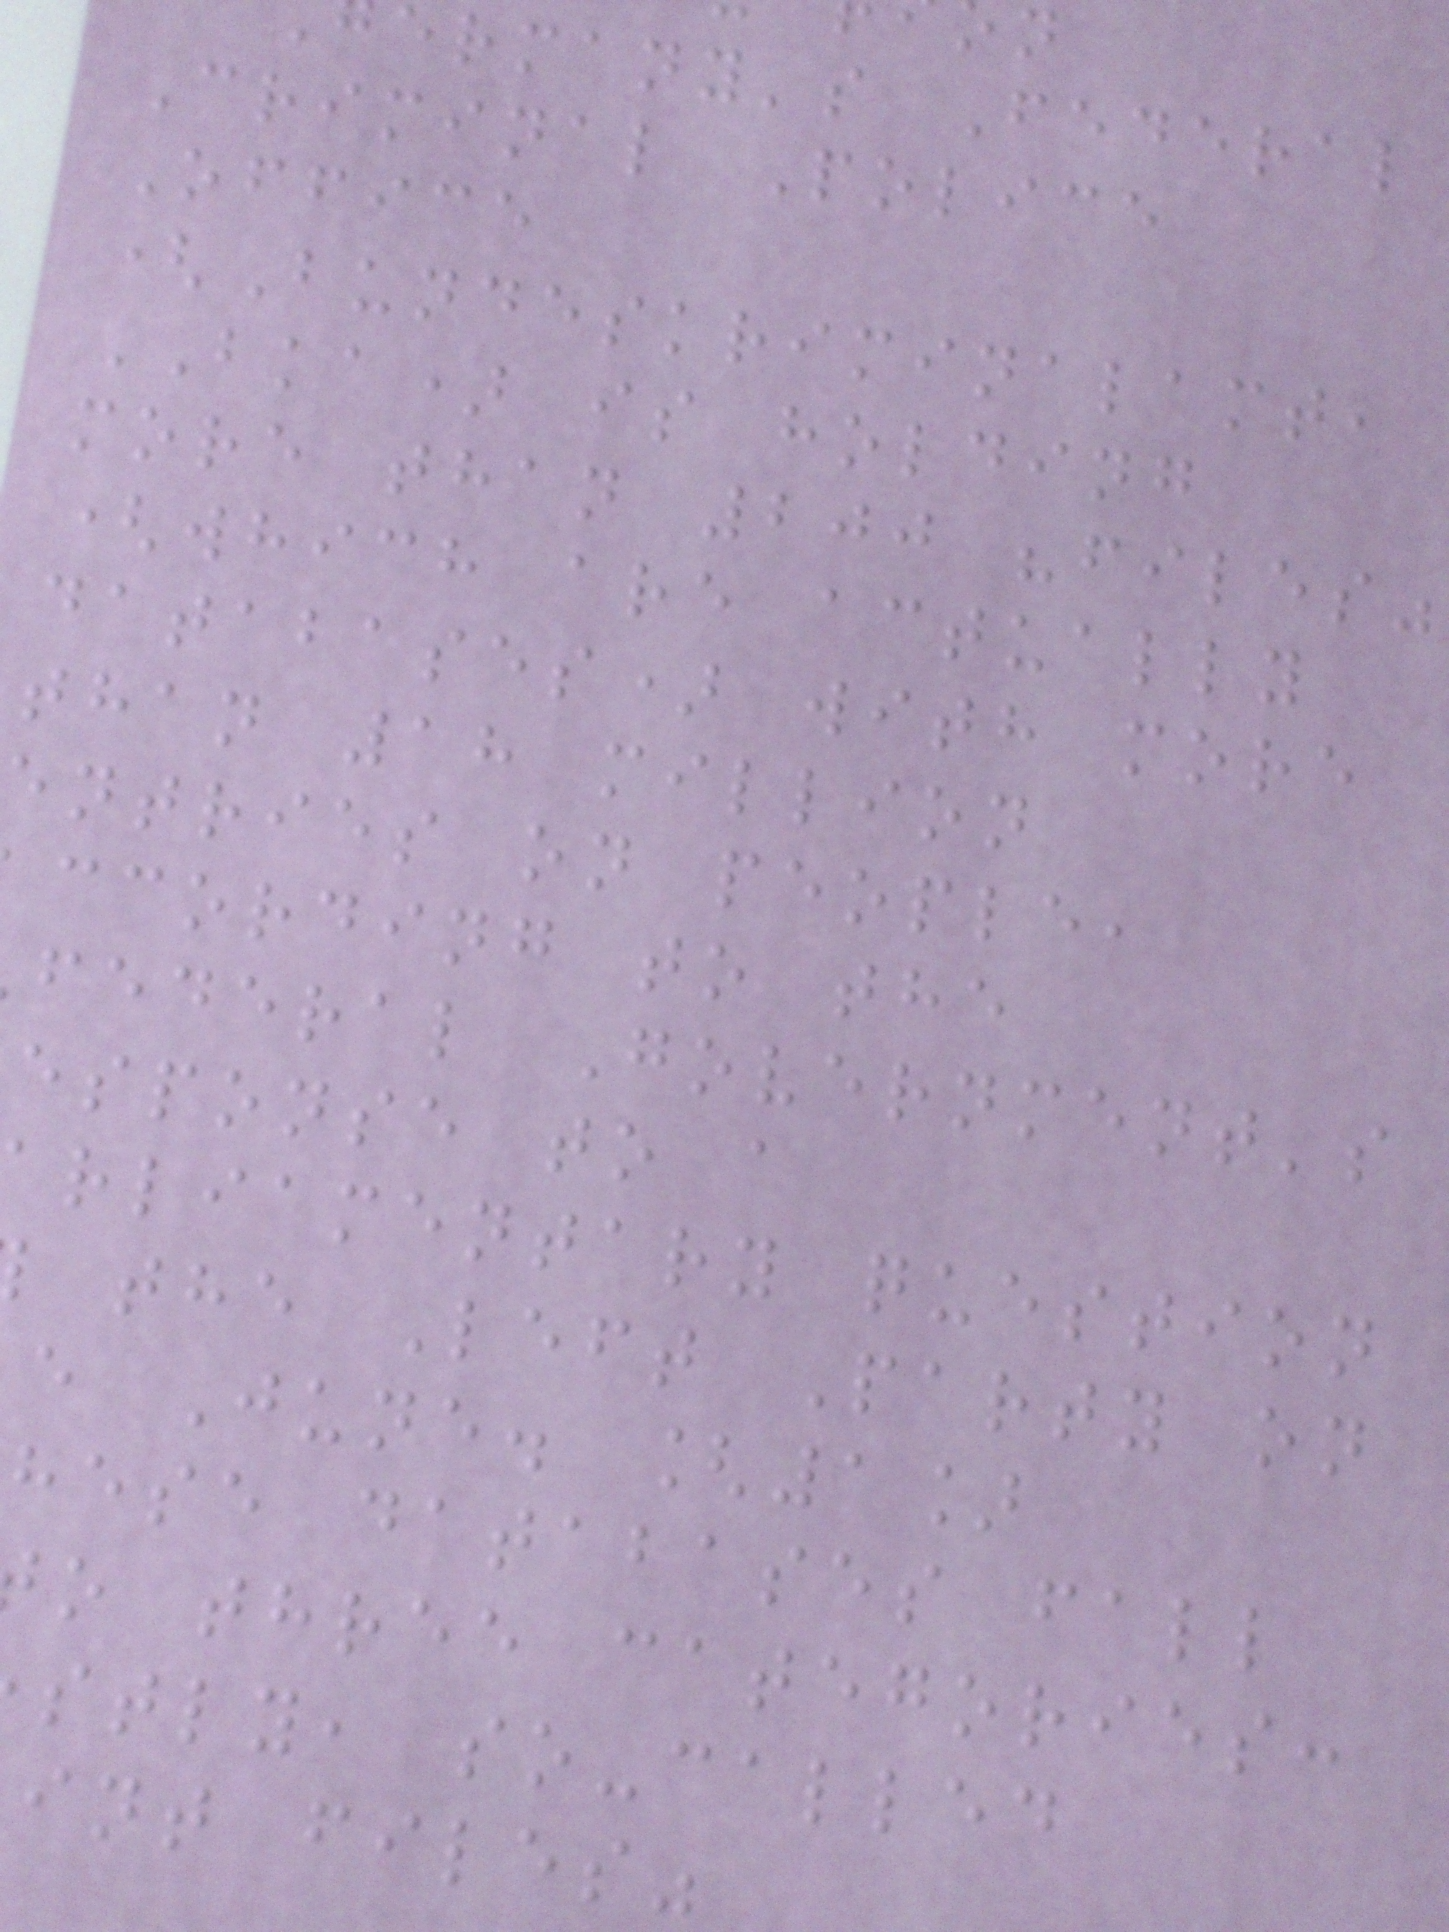ermany's Federal
Criminal Police
Office
(Bundeskriminalamt,
BKA) is holding
more than 200 "files"
(which are actually
databases) with more
than 18 million
entries on people,
ccording to the
federal Government's
esponse to a
rliamentary question
the Left Party on
e June. [1]
hese databases fall
o three categories:
stly, so-called
int files"
